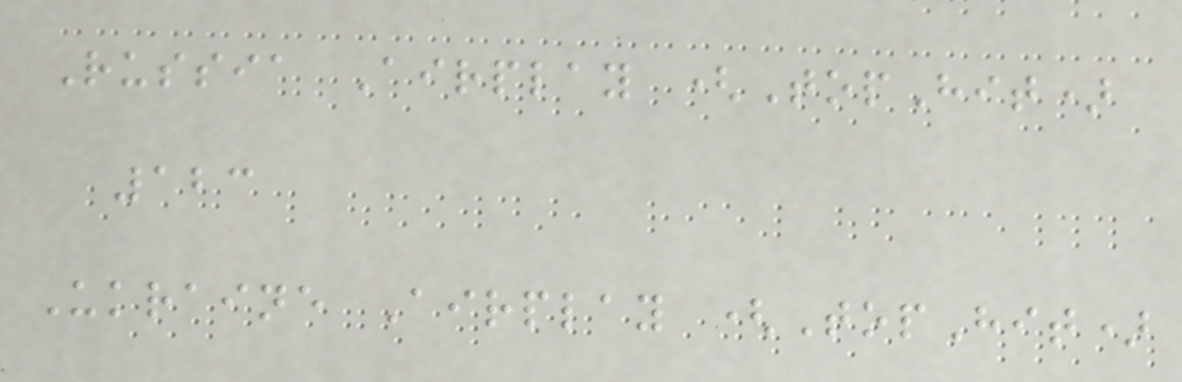Russia Airplay (TopHit)
123
Ukraine Airplay (TopHit)
